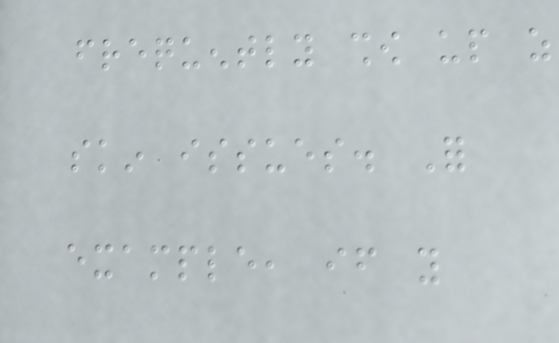frequently show up as
skin issues. For
example, if you
